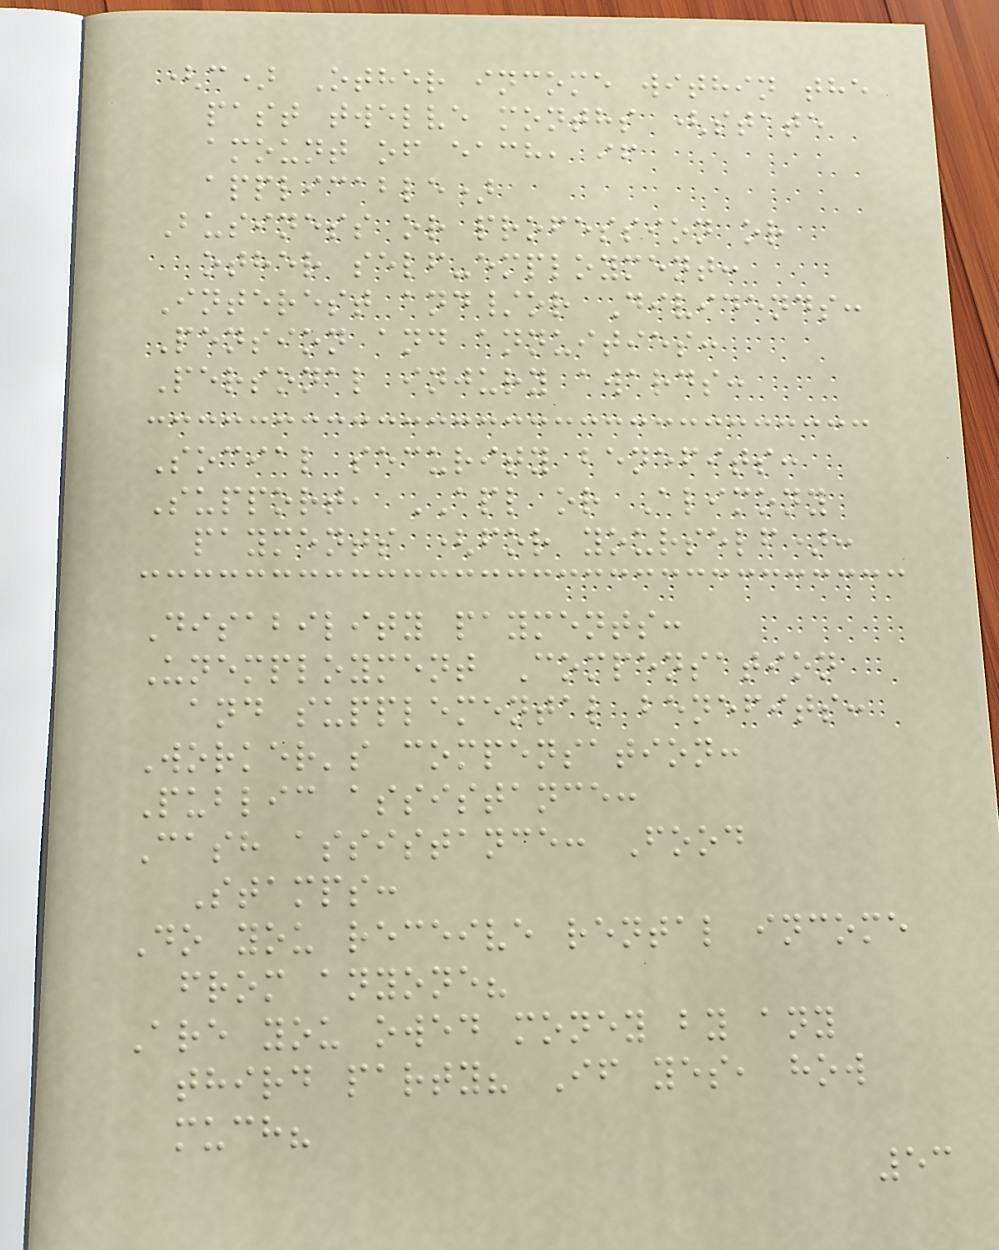(c) Other income within the
past twelve months (state
amount of each, if
applicable)
Business or profession or
other self-employment:
Interest and/or Dividends:
Pension and annuities:
Personal injury awards:
Social security benefits:
Support, APL or Alimony
payments (for yourself):
Disability payments:
Unemployment Compensation
and supplemental benefits:
Worker's compensation:
Public assistance:
Cash assistance: Food
Stamps:
Do you receive rental income
from anyone?
Are you owed money by any
third party? If yes, how
much?
53
